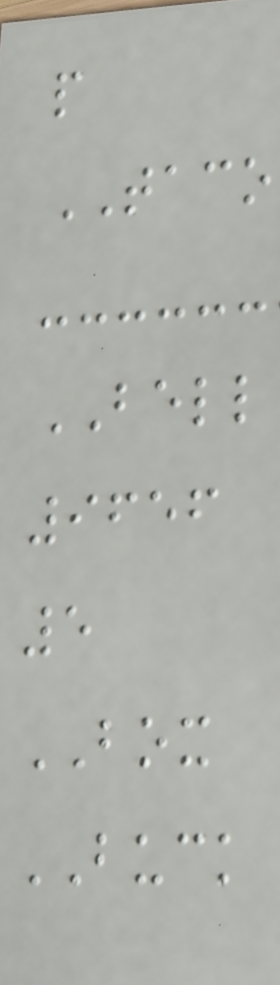p
TACO
BELL
9656
5
BOX
BUCK
